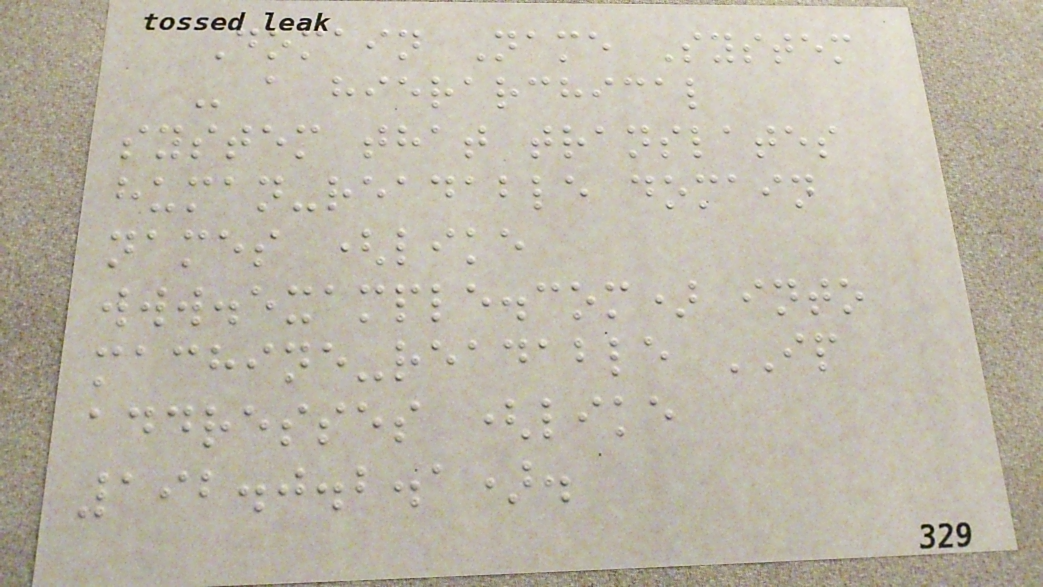Domain Name System
- a hierarchical
system that translates
human-readable domain
names (like
www.example.com) into
machine-readable IP
addresses (like
192.0.2.1).
